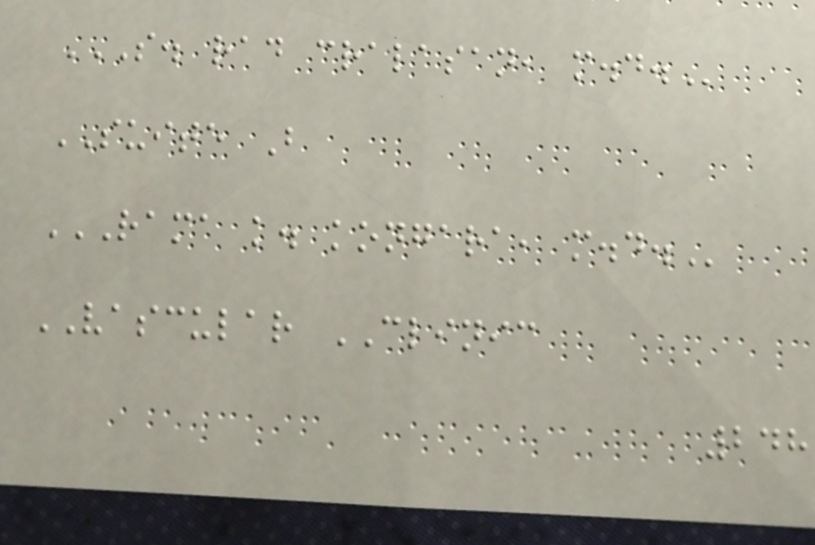S. RAD CRALASAN, M.D.
SUITE B
RAMA K. KONGARA, M.D.
VASCULAR CLINIC
248
